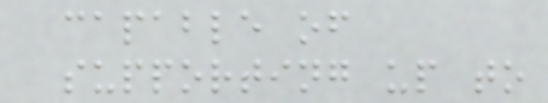capable of
supporting up to
